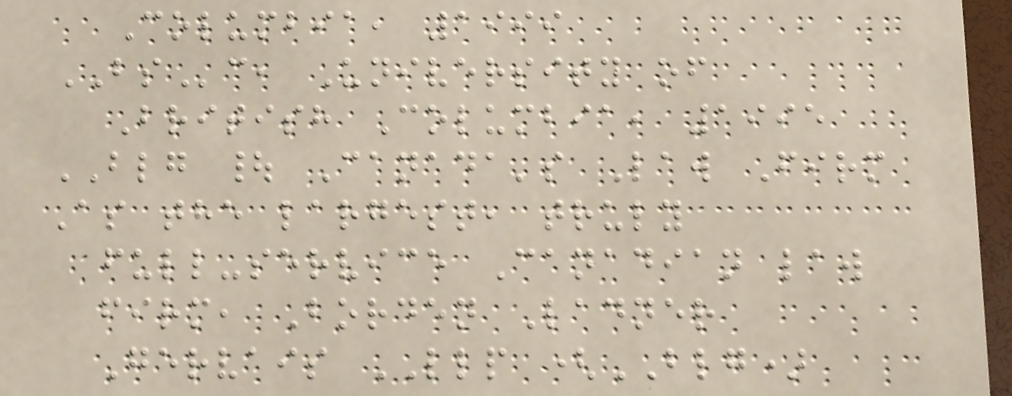Columbia, 1999
BSc, University of
British Columbia, 1995
BLG | Canada's Law Firm
As the largest, truly
full-service Canadian law
firm, Borden Ladner
Gervais LLP (BLG)
